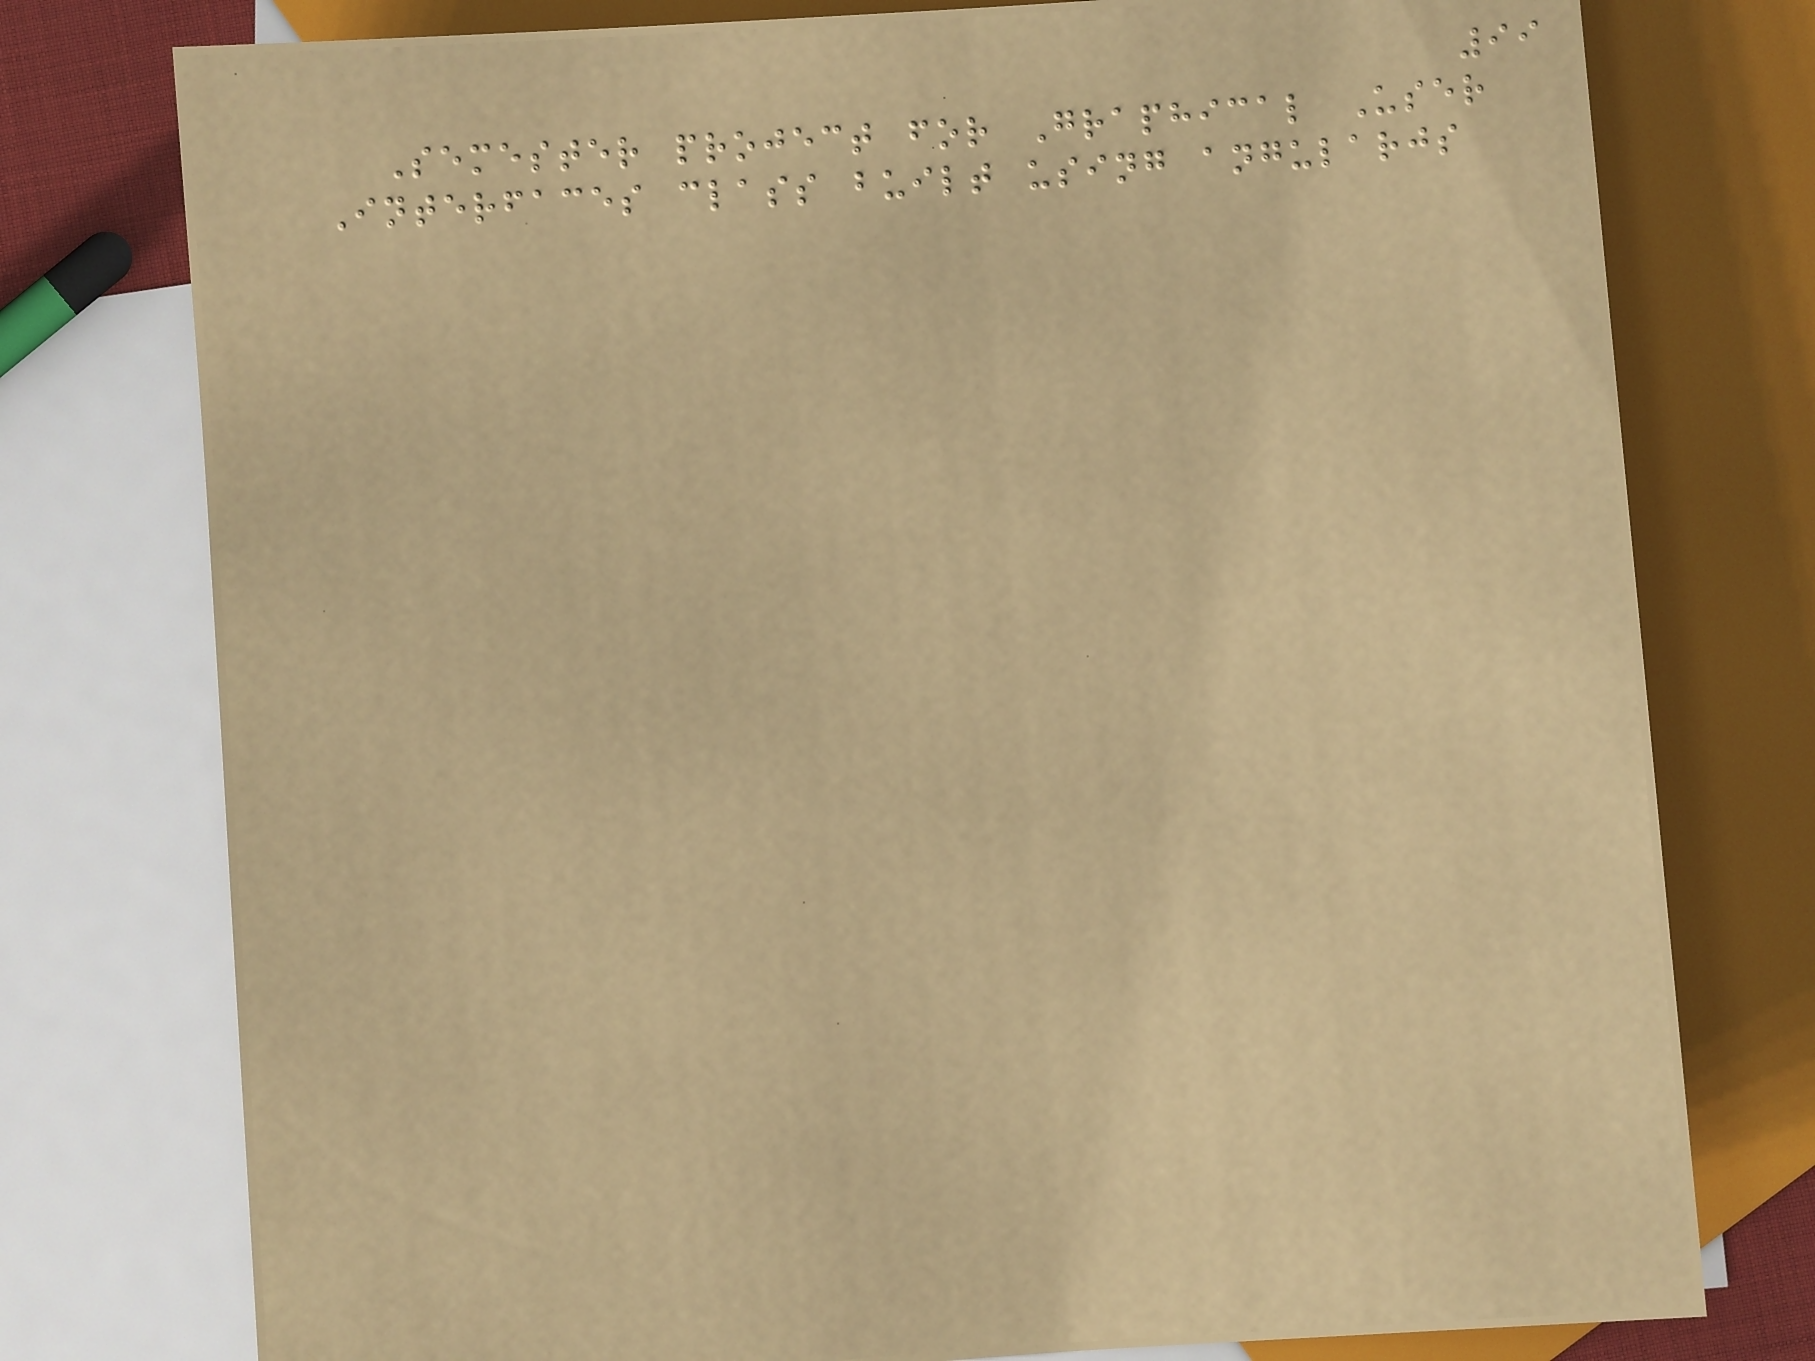99
Semester project for Graphical User
Interfaces class built using angularjs
